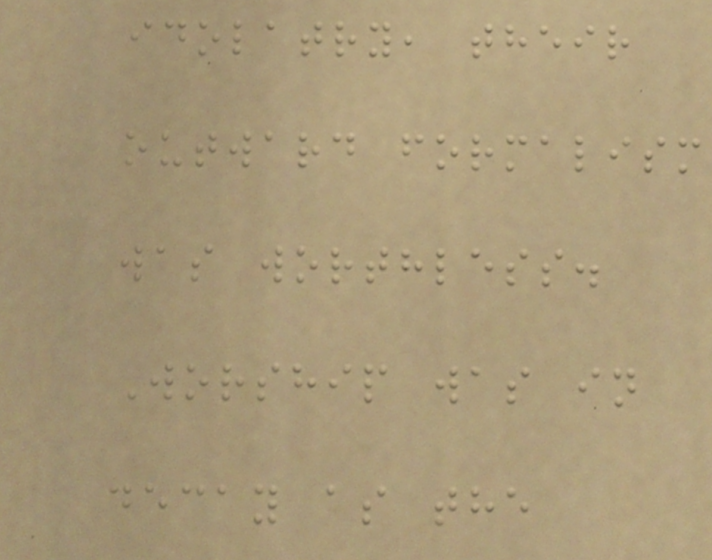idolatry, their
outward formalism
was worthless.
Worship was in
decay as the
